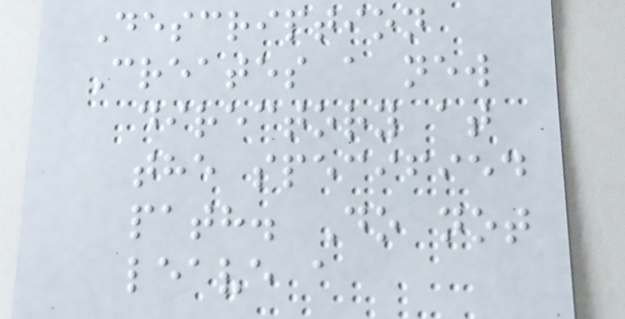Description
Creates a new
directory at
the specified
path. Do not
leave a
